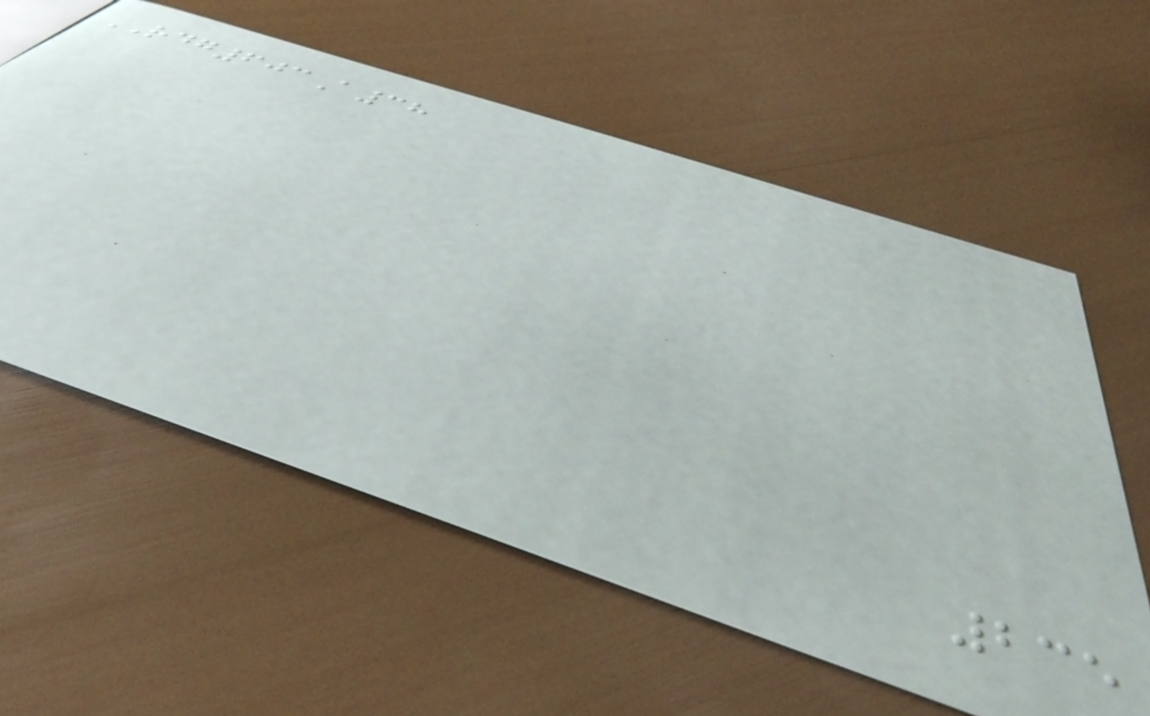RDG603A38
235
